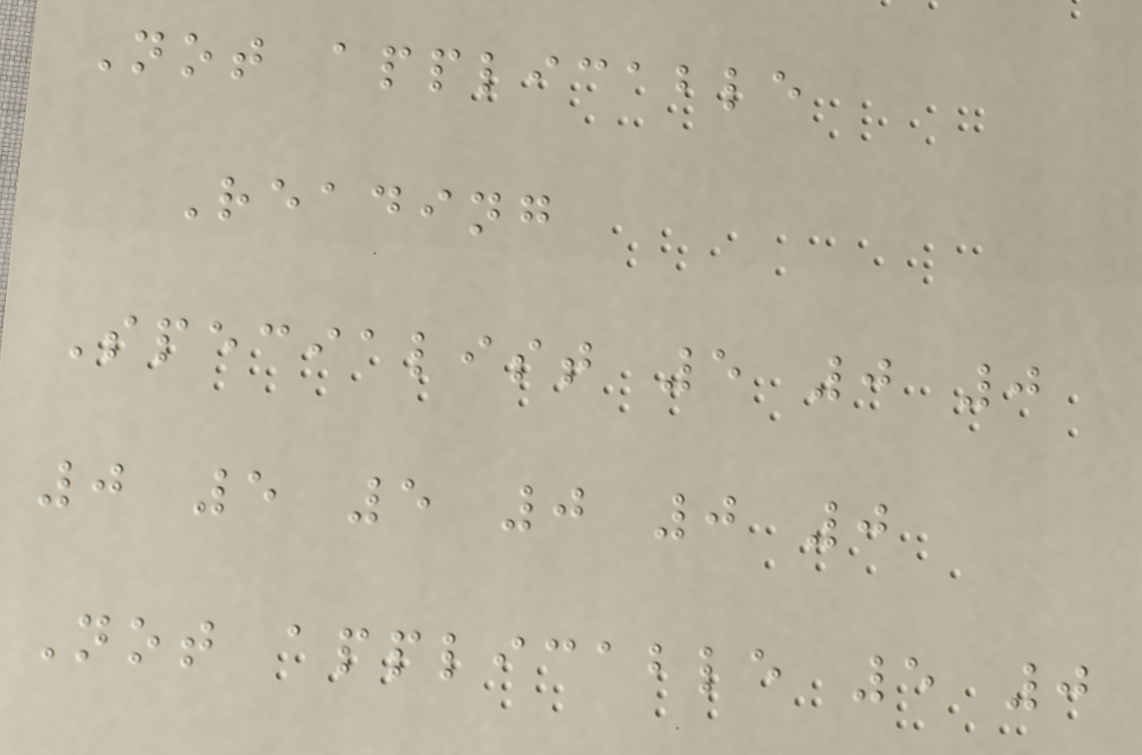Not applicable
Reading
Specialist 5 0 0
0 5 5 0 0 0
Not applicable 5 0
